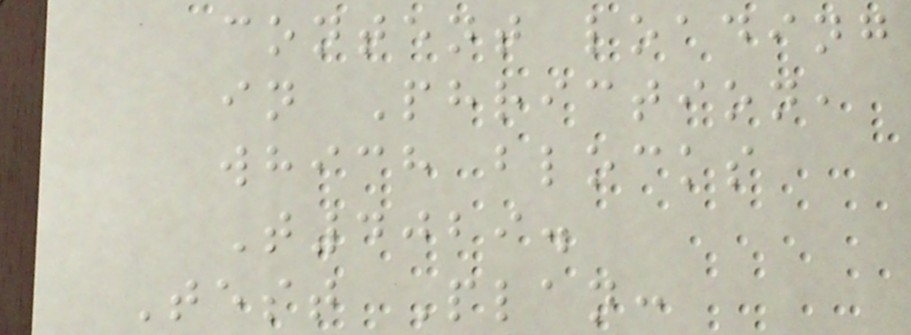content loading
in Phriction,
which blocks
T4029.
Test Plan:
